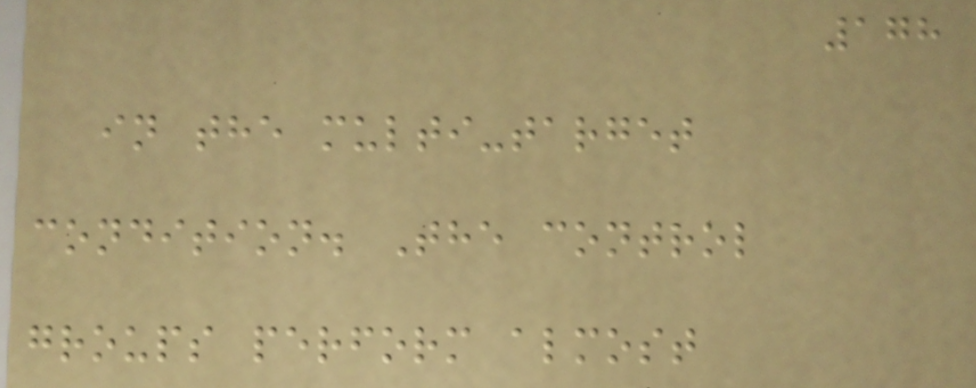178
in the multi-target
condition. The control
groups perform almost
